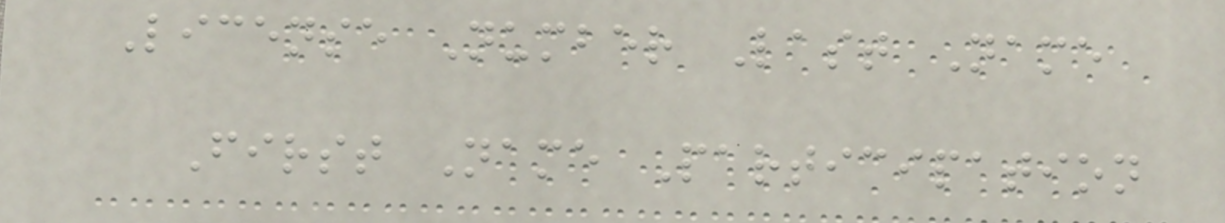License Number Last Name
First Name Participation
